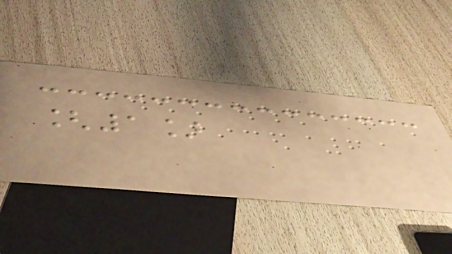[1]
